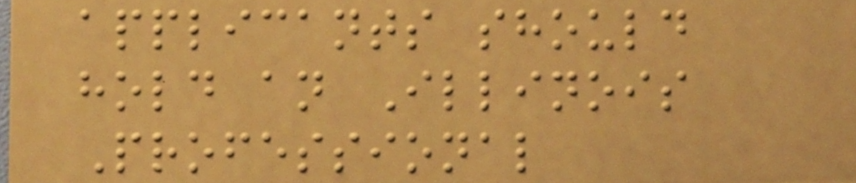applicants should
hold an Illinois
Professional
